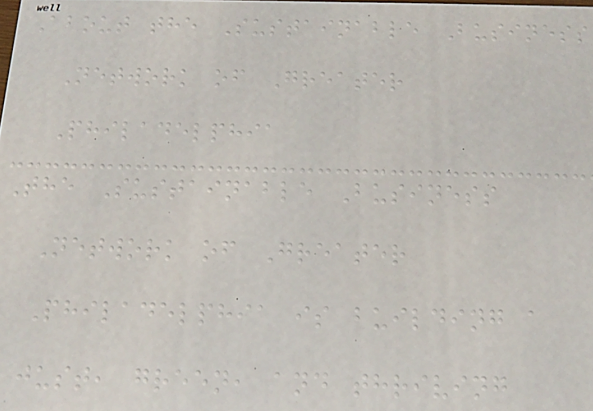About the Sustainable Business
Network of Greater
Philadelphia
The Sustainable Business
Network of Greater
Philadelphia is building a
just, green, and thriving
